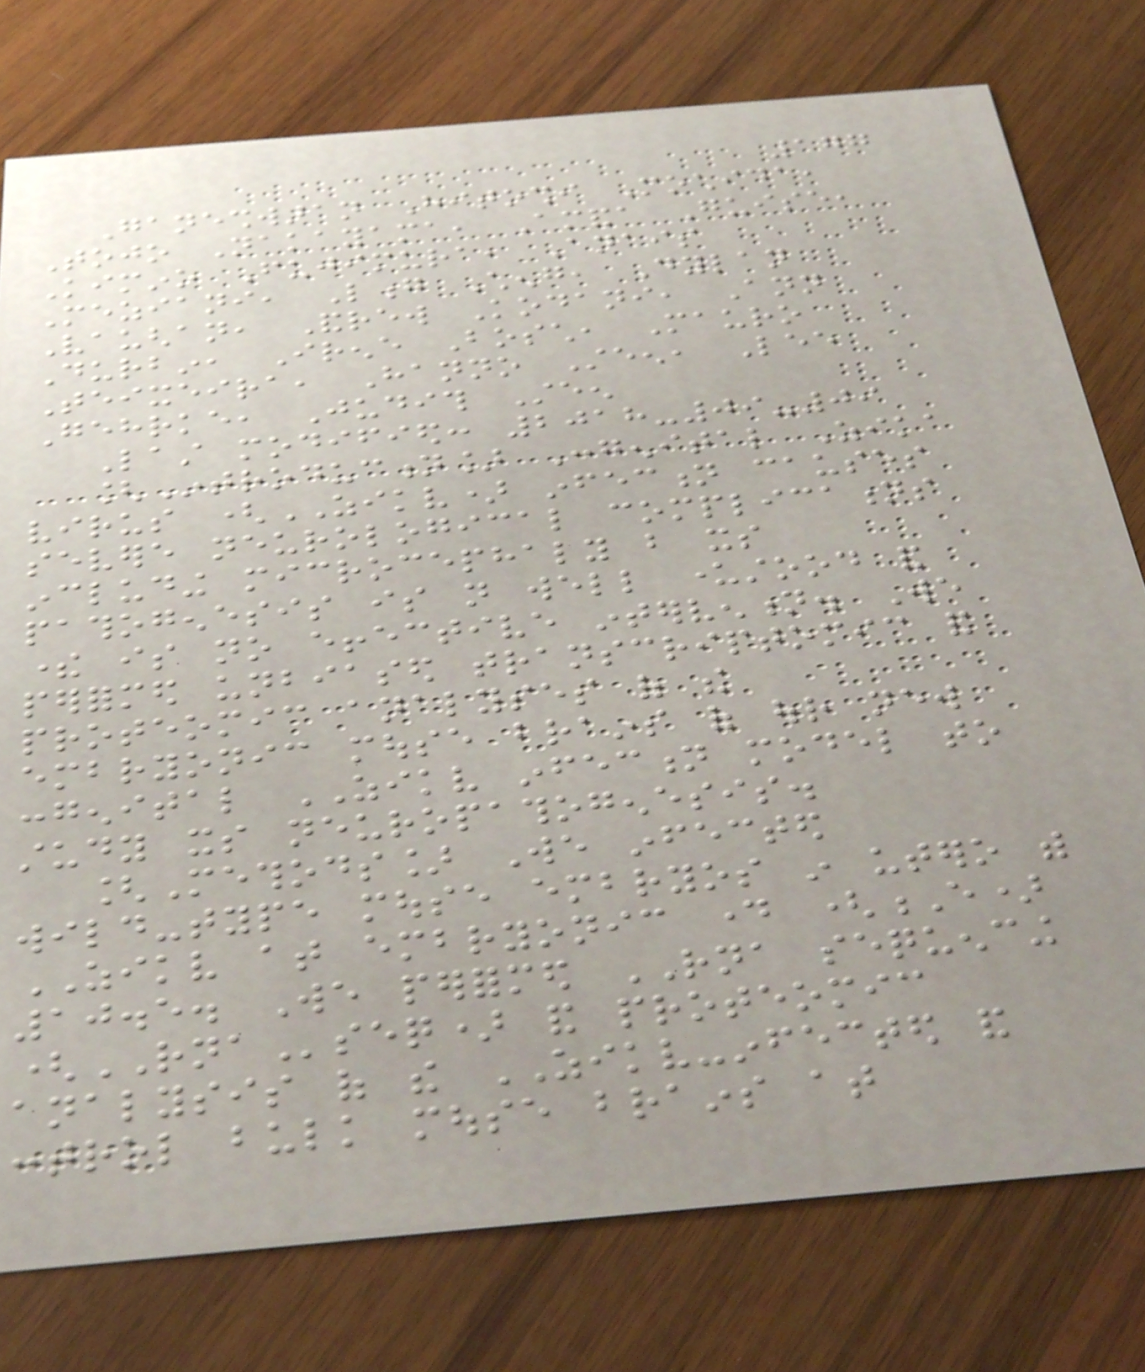177
Ganeshwaran Hitoshi Mochida,
Tojo Nakayama, Amanda Guise,
Kimino Fujimura, Anais
Meziani, Long Cheng, Dylan
Vaughan, Andrew Kodani, Ann
Durbin, Irene Bosch, Mauro
Teixeira, Hanno Steen, Lee
Gehrke, Judith Steen
Last modified: 2018-09-09
[Introduction] Congenital Zika
virus (ZIKV) infection causes
severe neurological complications
including microcephaly but its
pathogenesis is not well understood and
there is no effective intervention. We
performed unbiased transcriptomic and
proteomic analyses of the
embryonic mouse brains of our new
congenital ZIKV infection model to
study its neuropathogenesis.
[Methods] We infected
wild-type mouse embryos in utero with
ZIKV at embryonic day (E)
10.5. We performed RNA sequencing
(RNAseq) and proteomic
analysis of the ZIKV-infected and
control bulk mouse brains at
